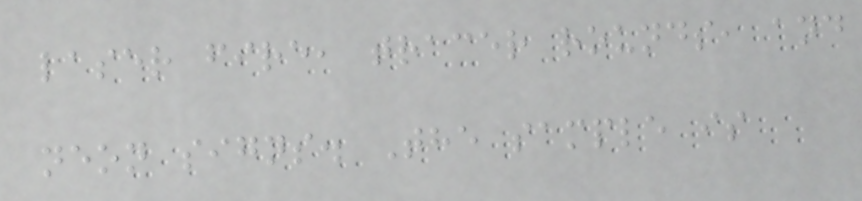laser fire, tracer rounds, and
neon signs. The sample is
